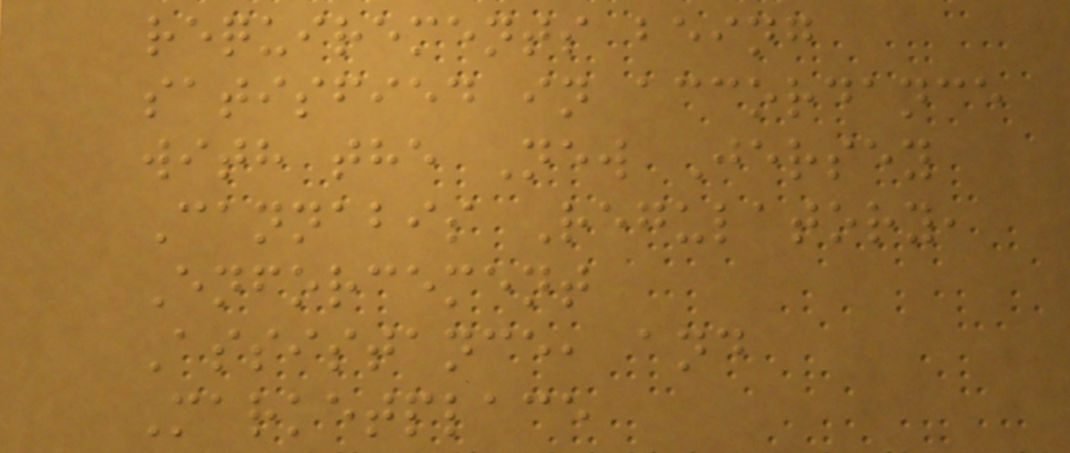requirements being
satisfied in accordance
with the New Jersey
Cannabis Regulatory,
Enforcement
Assistance, and
Marketplace
